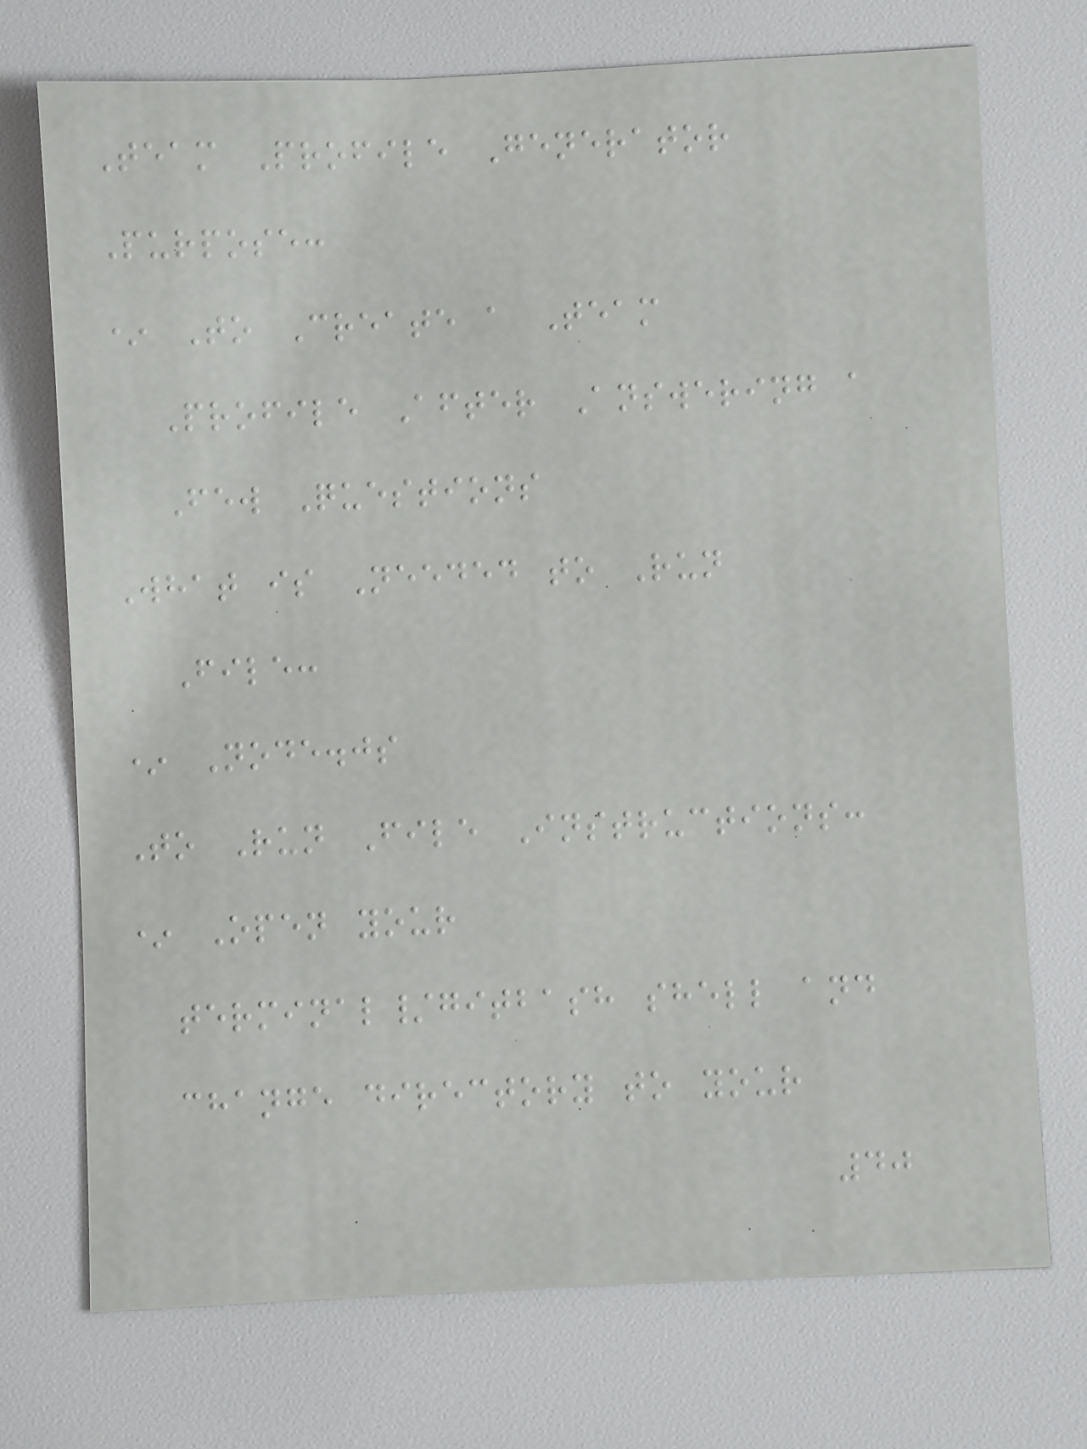Team Profile Generator
Purpose:
* To Create a Team
Profile After Answering a
Few Questions
What is Needed to Run
File:
* Node.js
To Run File Instructions:
* Open your
terminal/gitbash shell and
change directory to your
40
